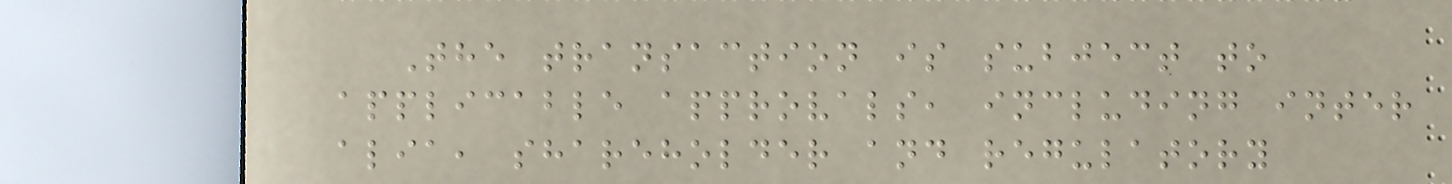The transaction is subject to
applicable approvals, including inter
alia, shareholder and regulatory
